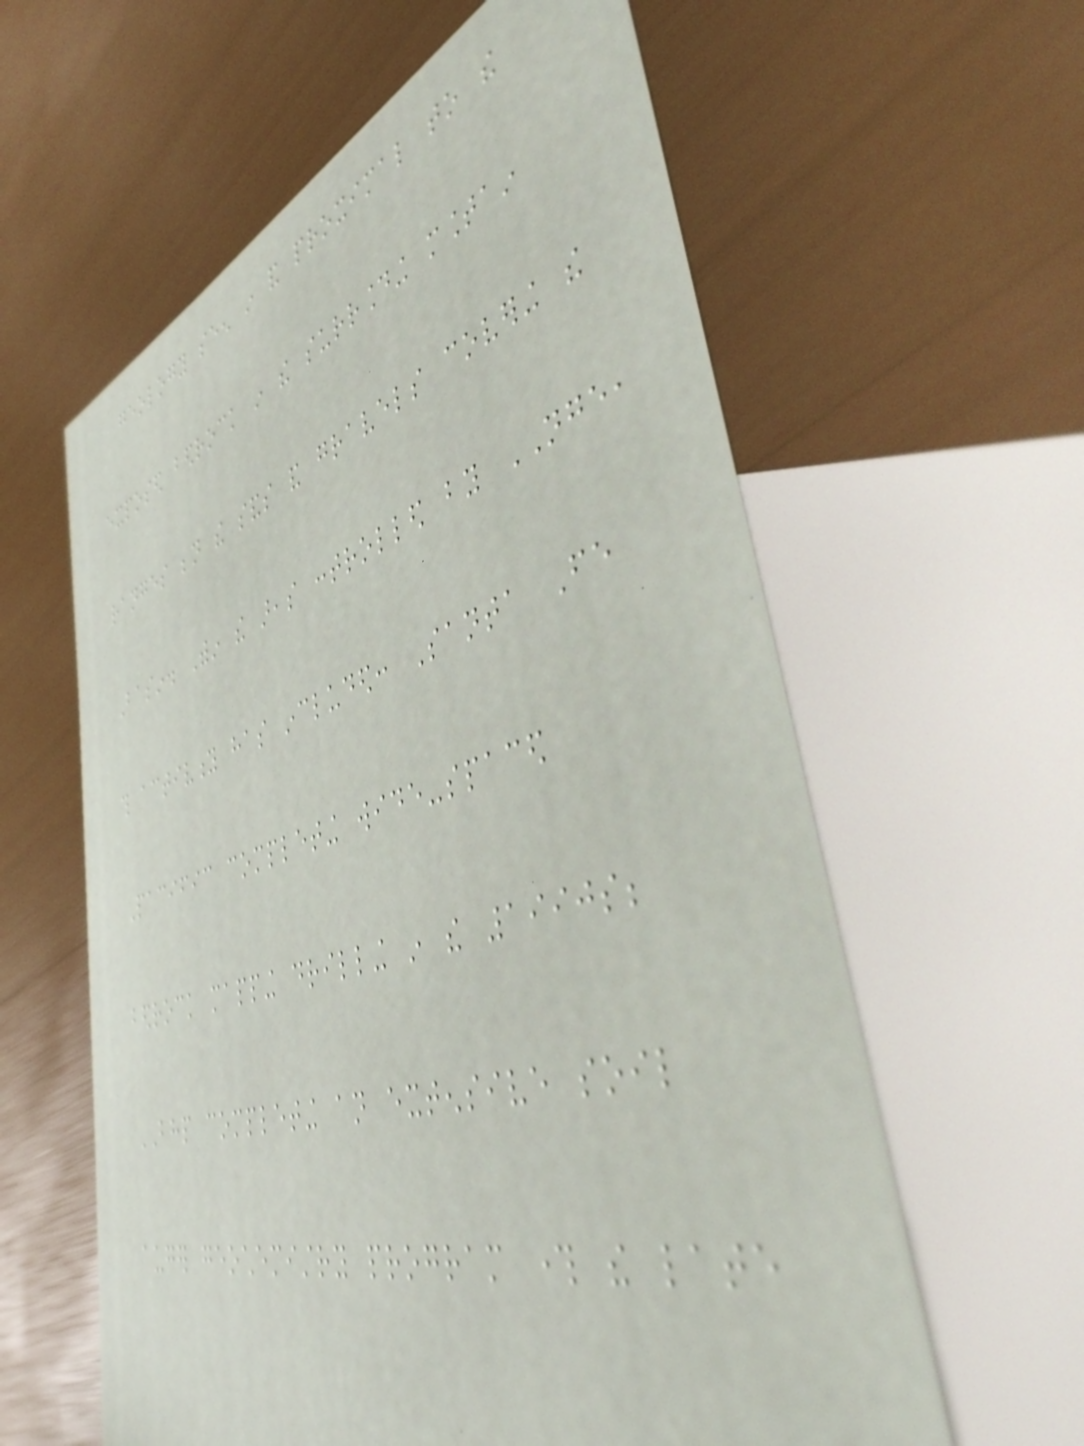geology seen in and proximal to the
exposed bedrock in the surrounding mountain
ranges beneath the sands and gravels covering the
Basin. Within the areas controlled by NGE,
this activity has included: Santa Fe
Pacific completing wide-spaced
bedrock mapping drilling in the 1990s;
BHP completing an extensive soil
auger geochemistry program through the late
